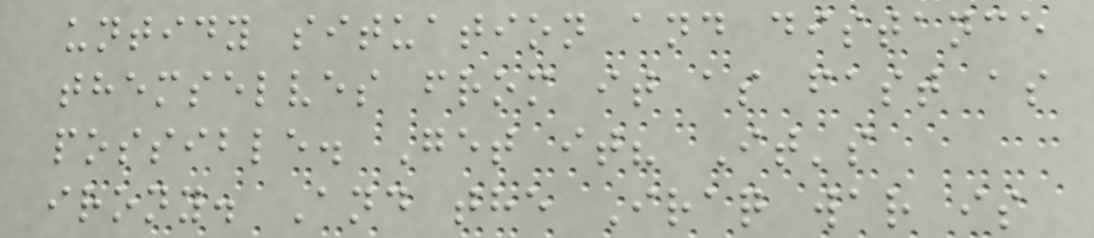untidy situation and distance
themselves from it as fast as
possible. Get it? It's
irony. And the Iraq war is
